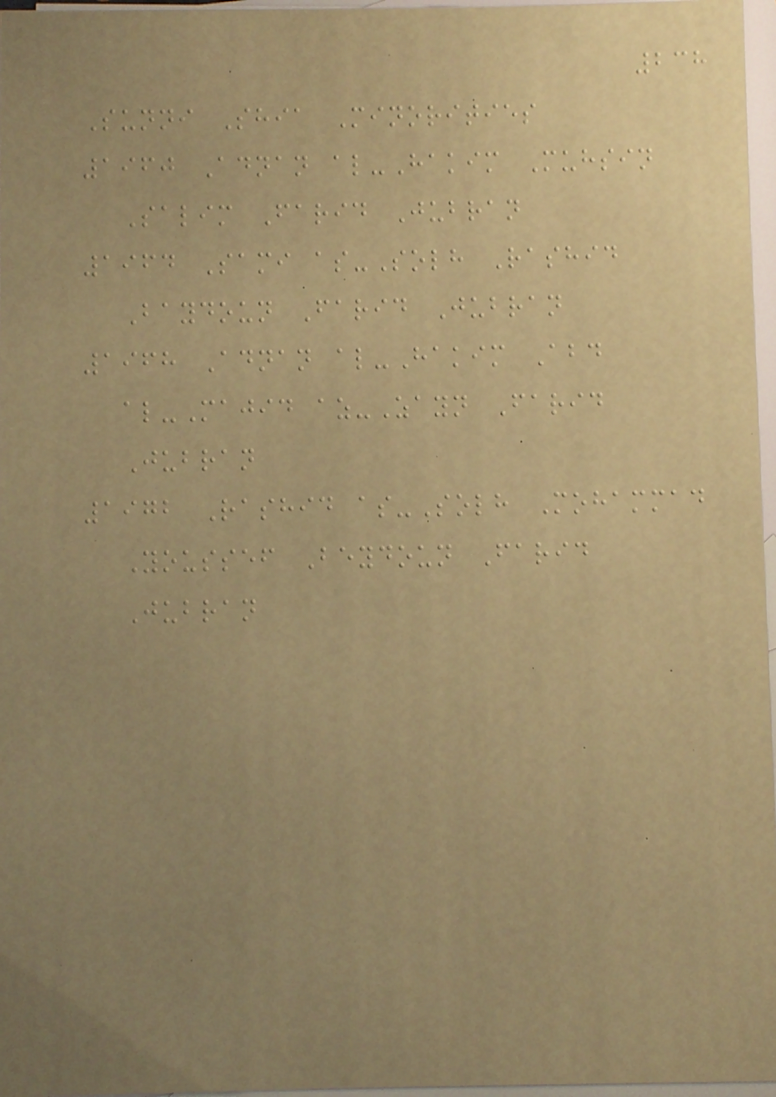238
Sunni Shia Minorities
1960 Adnan al-Hakim Muhsin
Salim Farid Jubran
1964 Sami as-Solh Rashid
Baydoun Farid Jubran
1968 Adnan al-Hakim Abd
al-Majid az-Zayn Farid
Jubran
1972 Rashid as-Solh Mohammad
Youssef Beydoun Farid
Jubran
